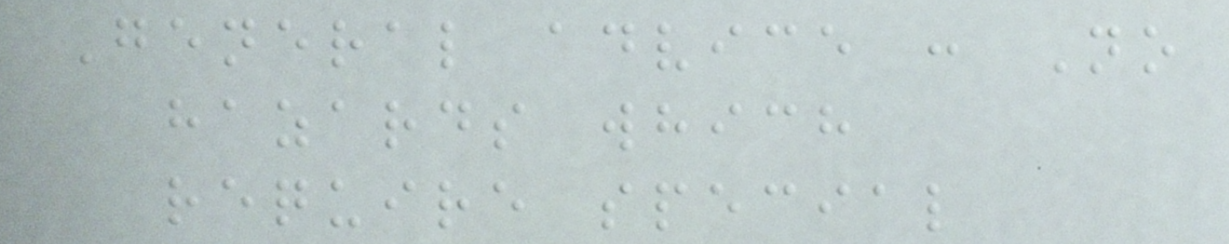General advice : No
hazards which
require special
